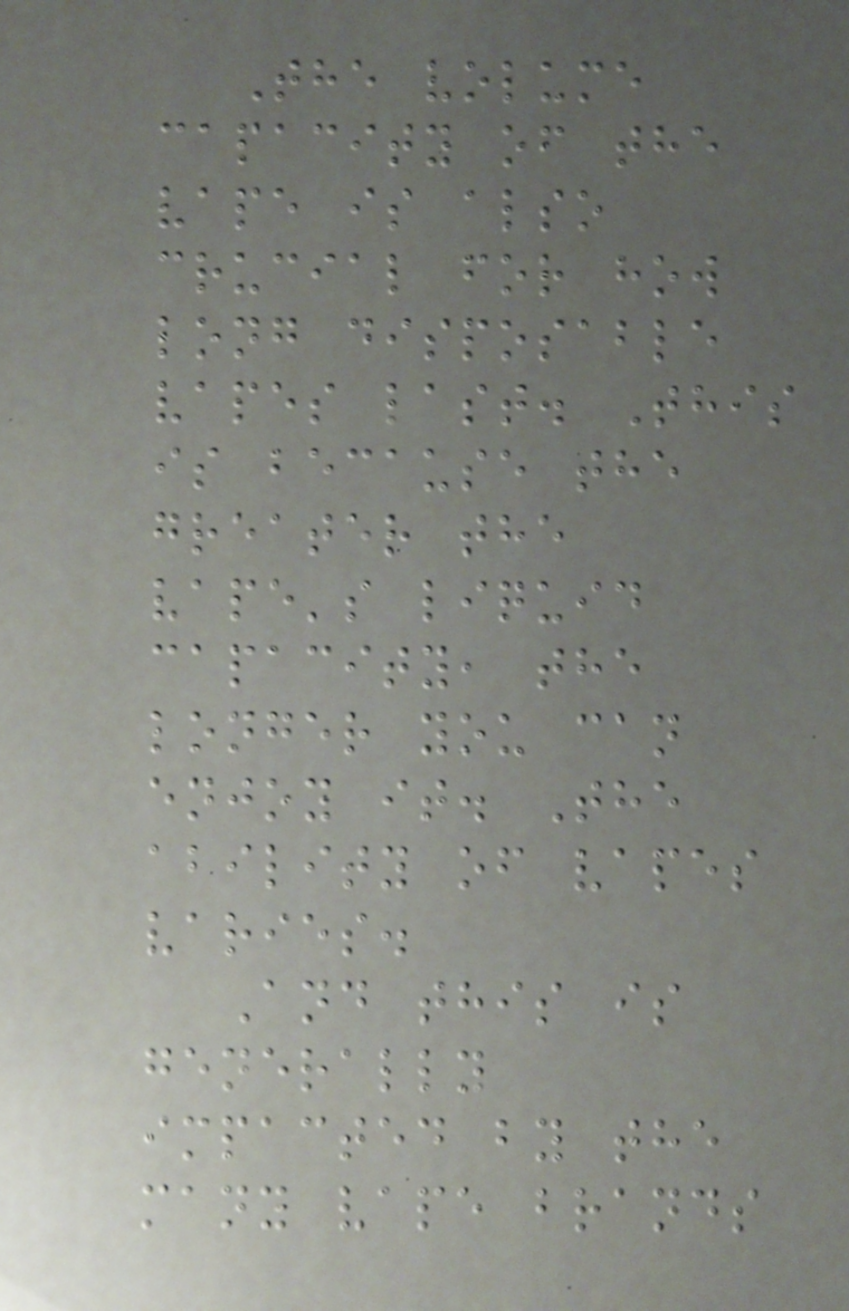The volume
capacity of the
vape is also
crucial for how
long disposable
vapes last. This
is because the
greater the
vape's liquid
capacity, the
longer you can
enjoy it. The
ability of vapes
varies.
And this is
generally
impacted by the
many vape brands
